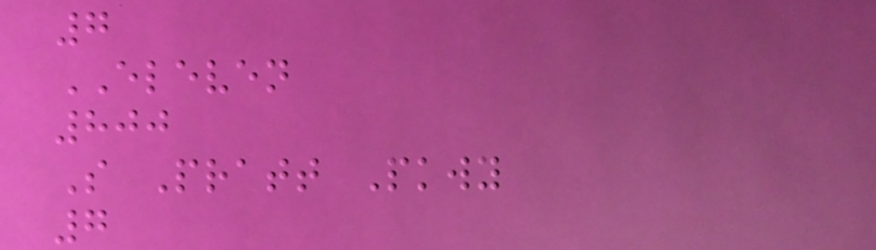7
ELEVEN
800
S Pratt Pkwy
7
